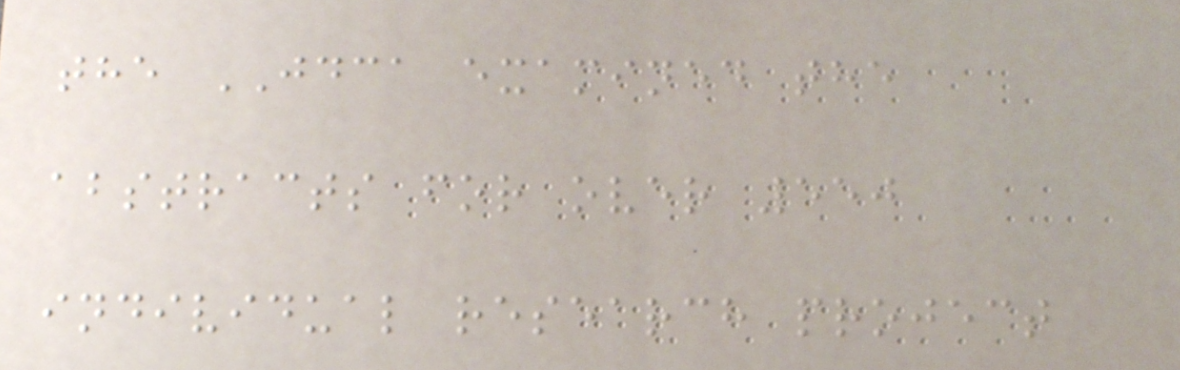the JDCA examined the
abstracts for over 550
individual research project
